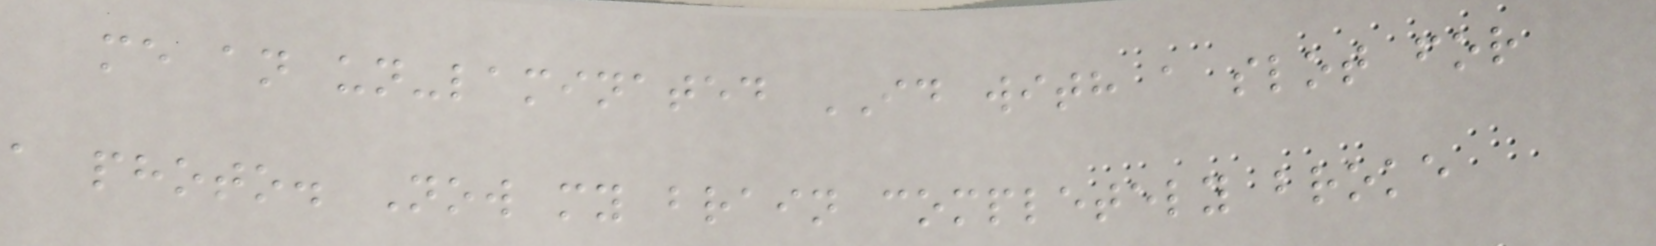me an un-laminated ID with a slot for
a photo. Now my brain completely broke
